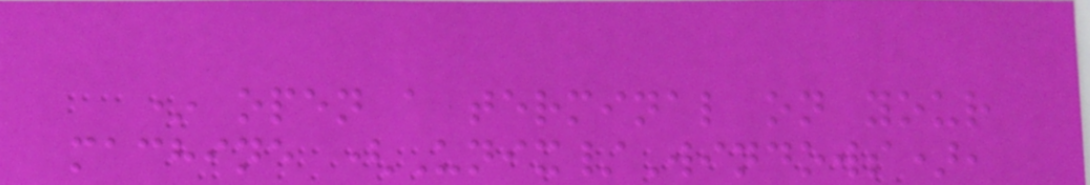* open a terminal on your
machine (Unix/Windows),
